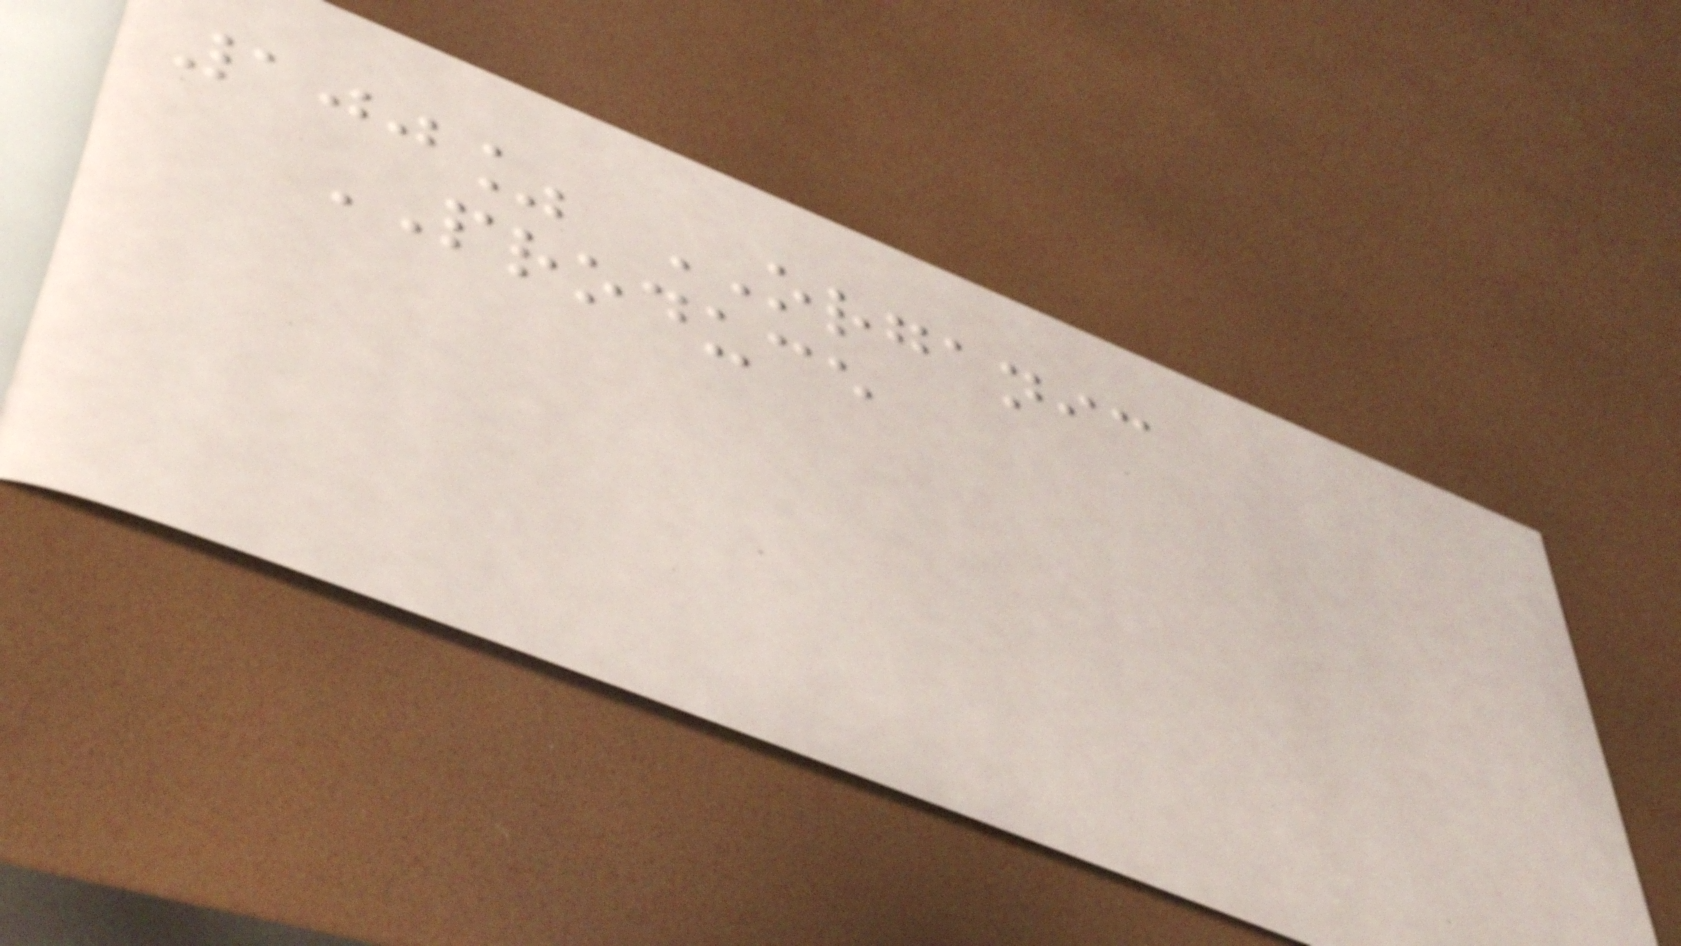100% ORGANIC
PRODUCE
